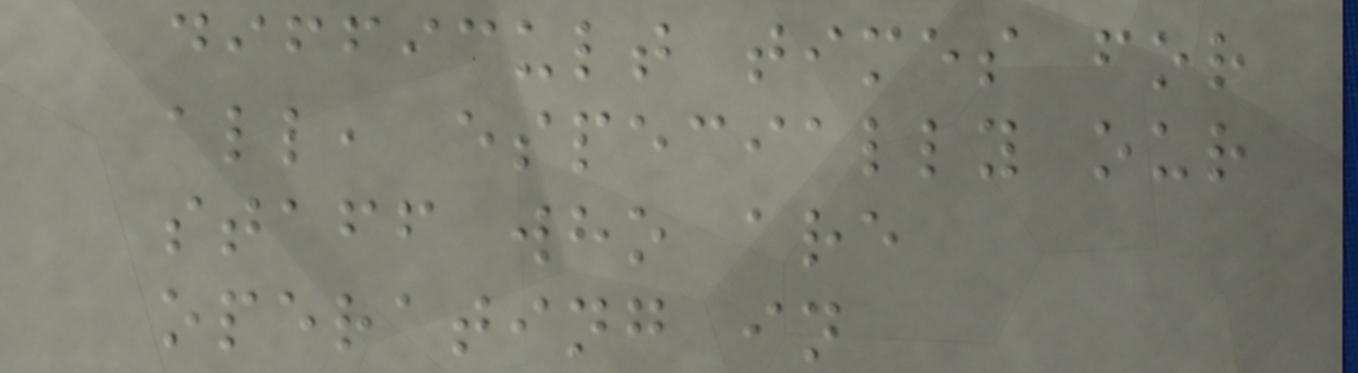difficult times for
all, especially our
staff who are
operating in
